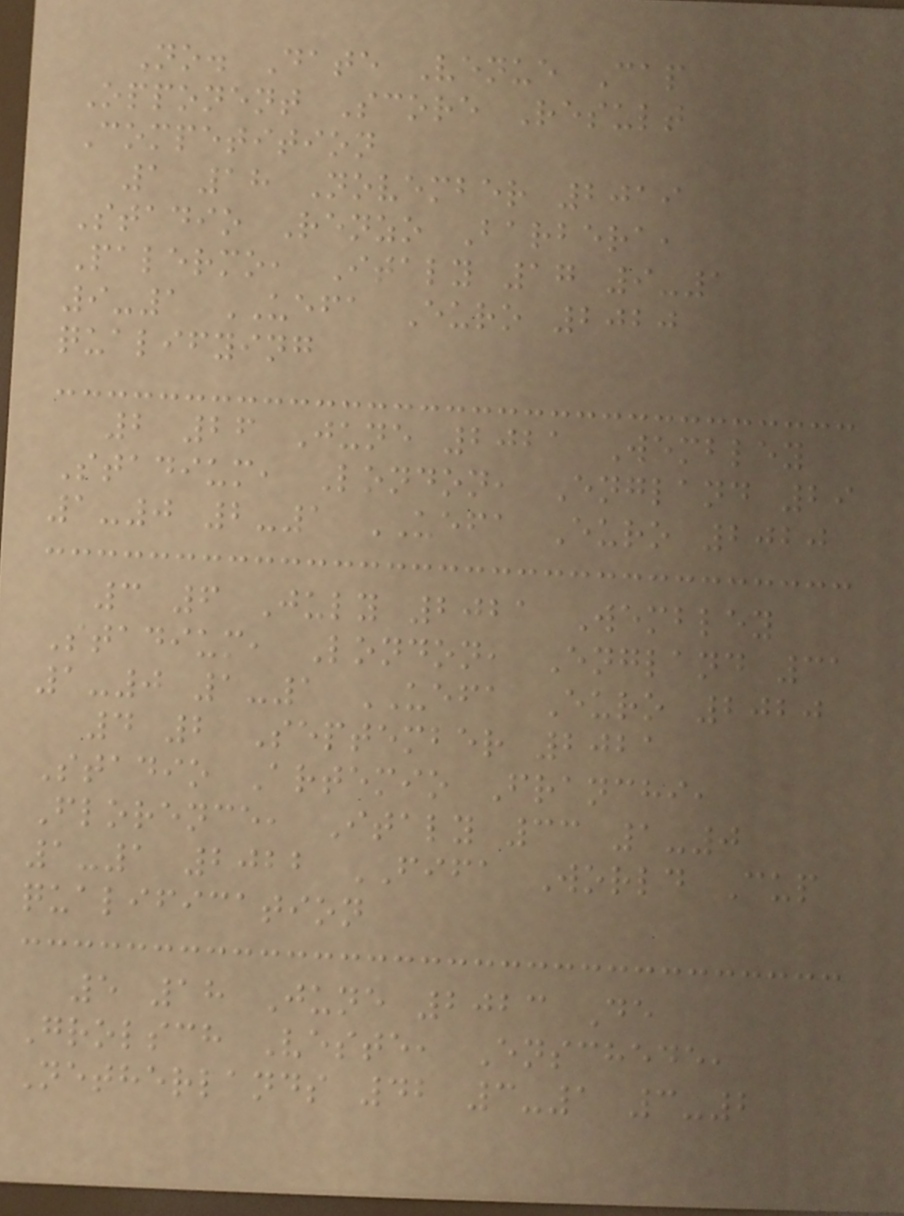No. Date Venue Cap
Opponent Score Result
Competition
1 18 November 2019
Stadio Renzo Barbera,
Palermo, Italy 17 9-1
9-1 UEFA Euro 2020
qualifying
2 26 June 2021 Wembley
Stadium, London, England 29
1-0 2-1 UEFA Euro 2020
3 6 July 2021 Wembley
Stadium, London, England 31
1-0 1-1 UEFA Euro 2020
4 2 September 2021
Stadio Artemio Franchi,
Florence, Italy 33 1-0
1-1 2022 FIFA World Cup
qualification
5 18 June 2023 De
Grolsch Veste, Enschede,
Netherlands 42 3-1 3-2
